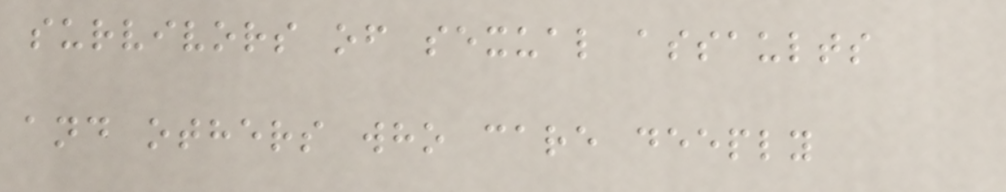survivors of sexual assaults
and others who care deeply
